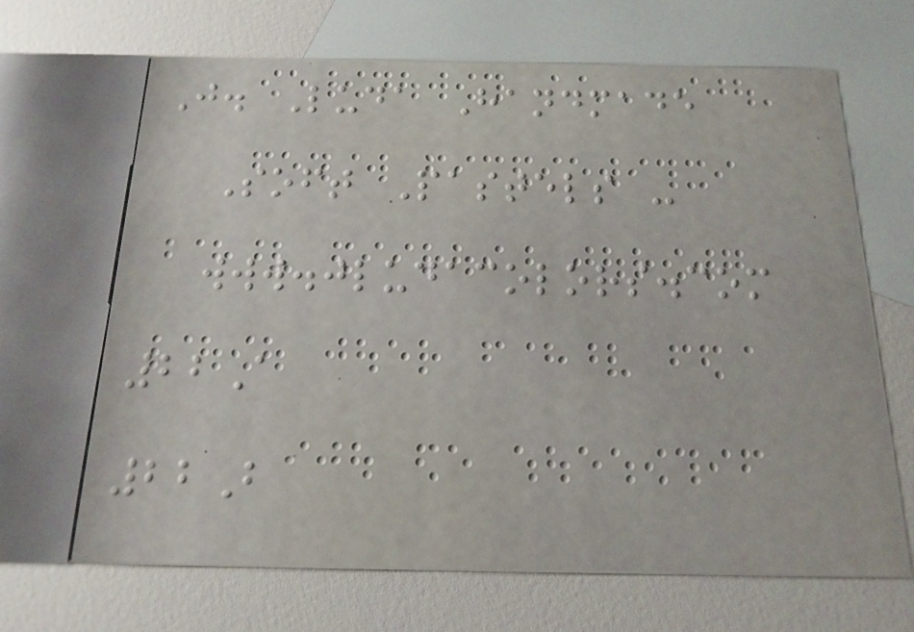J. Luda Handmade
Soft Pastels -
www.jludacolors.com
22A
22B
